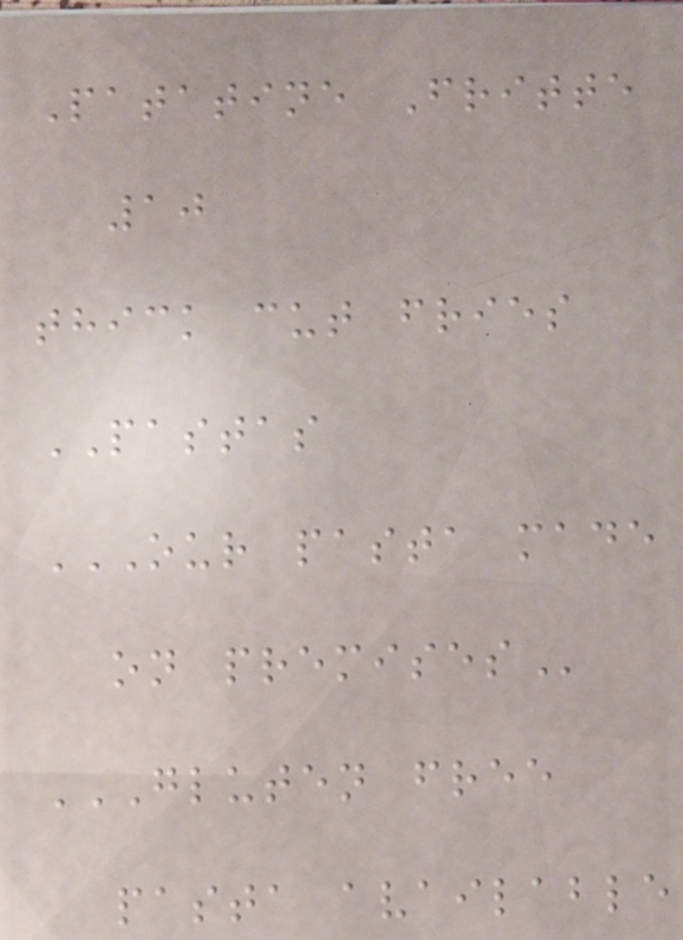Patatine Fritte
10
thick cut fries
PASTAS
OUR PASTA MADE
ON PREMISES
GLUTEN FREE
PASTA AVAILABLE
